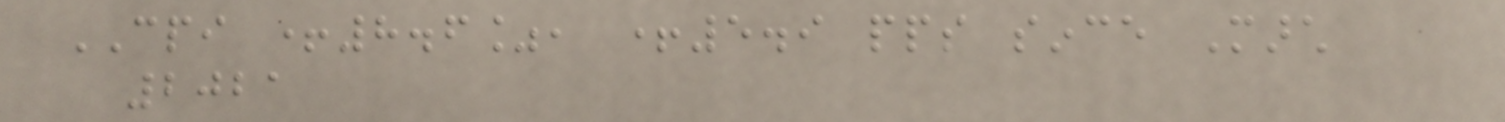CPI +8.6%, +5.9 pps since March
2021
